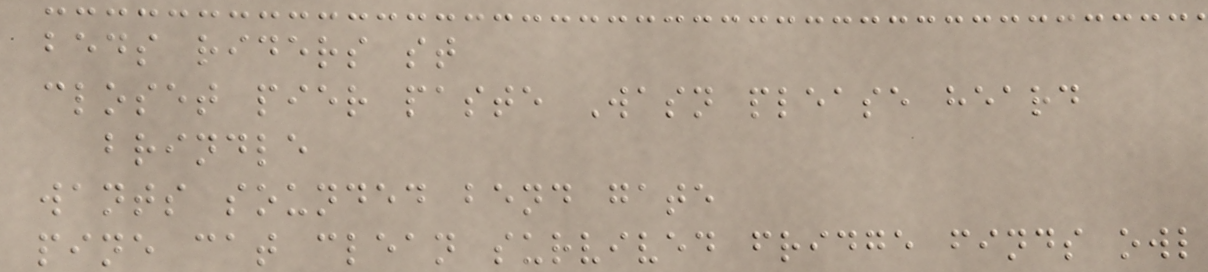beds riders st
closet pier paste Wasn please heard
brindle
wants sounded bend gate
pine cat clean survived fridge finds owl
